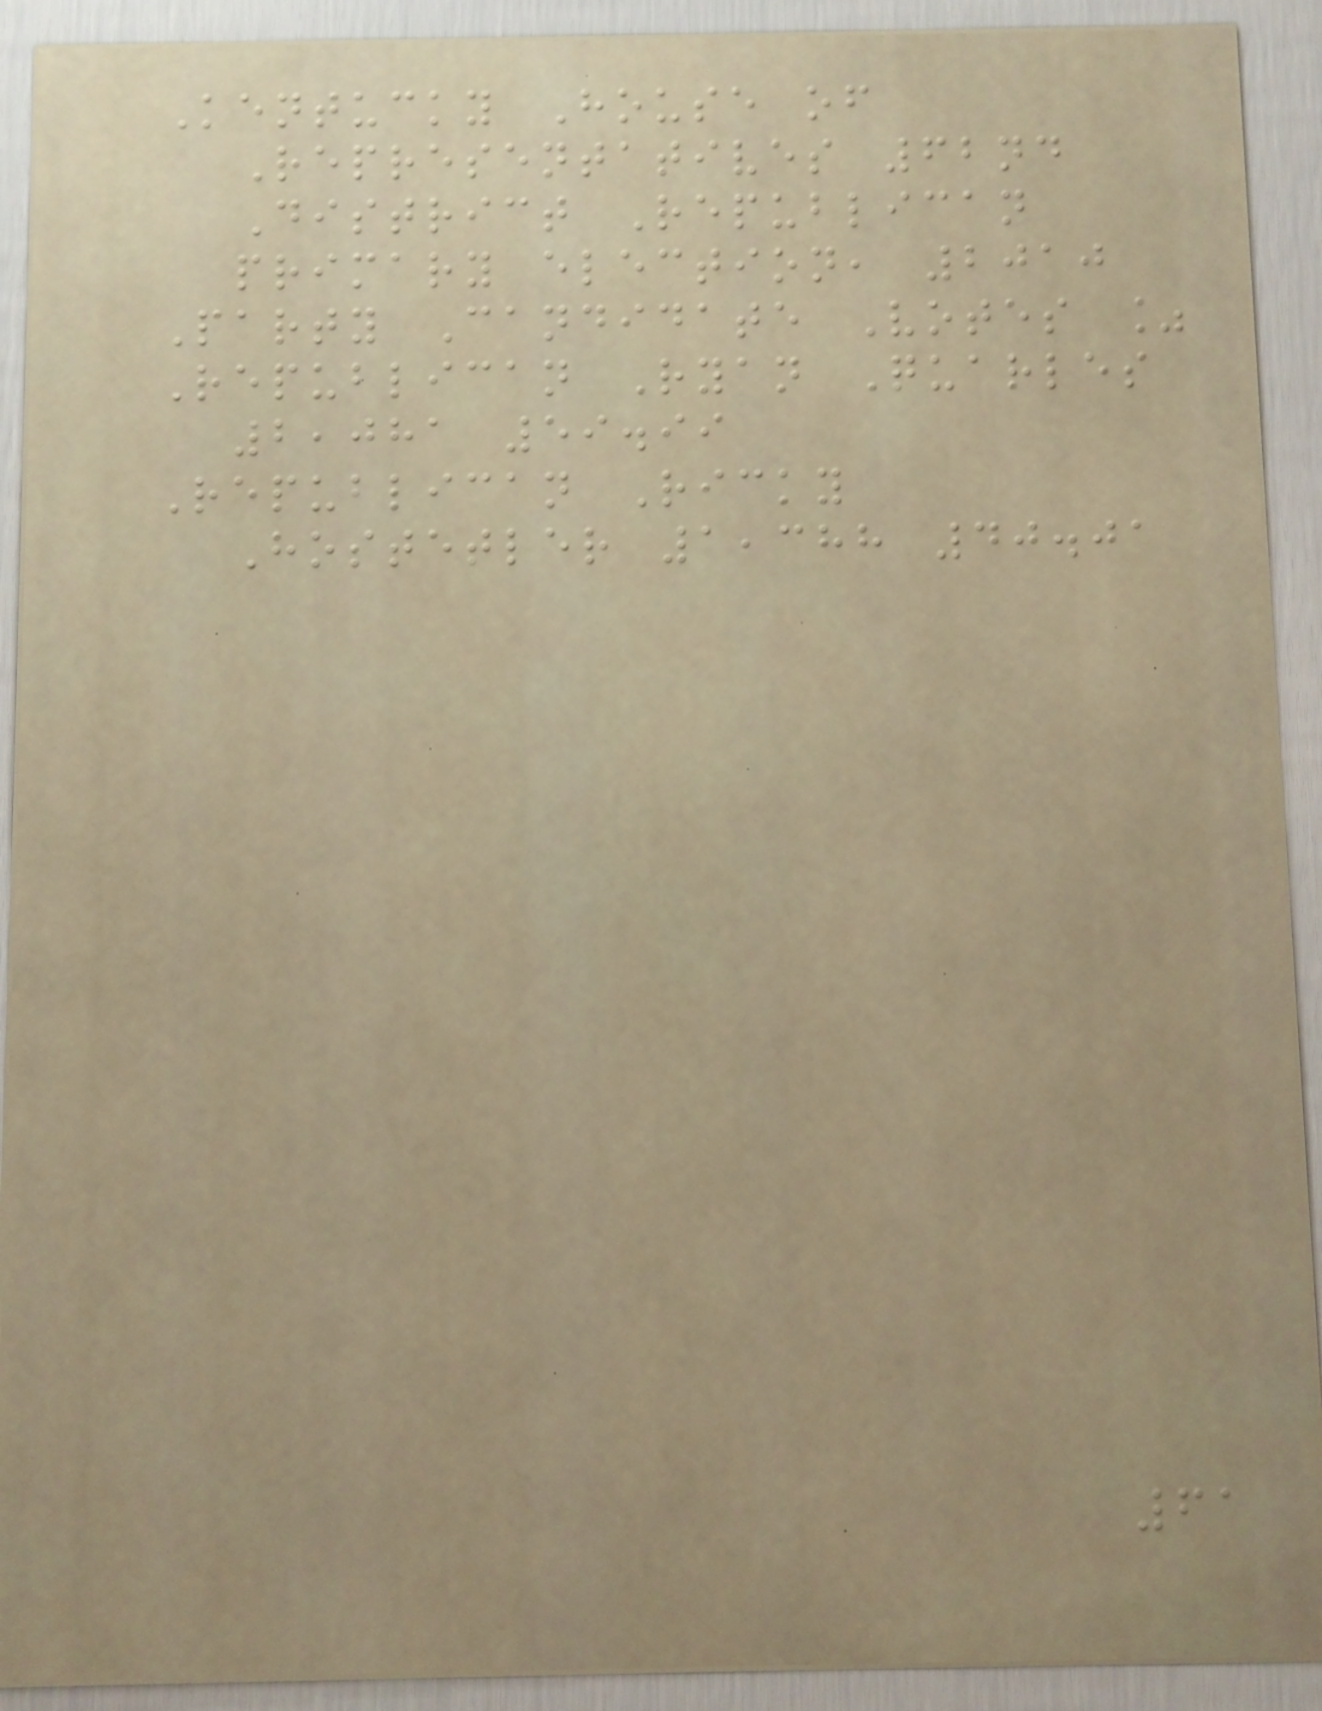Kentucky House of
Representatives 62nd
District Republican
primary election, 2010
Party Candidate Votes %
Republican Ryan Quarles
2,081 59.99
Republican Ricky
Hostetler 1,388 40.01
61
